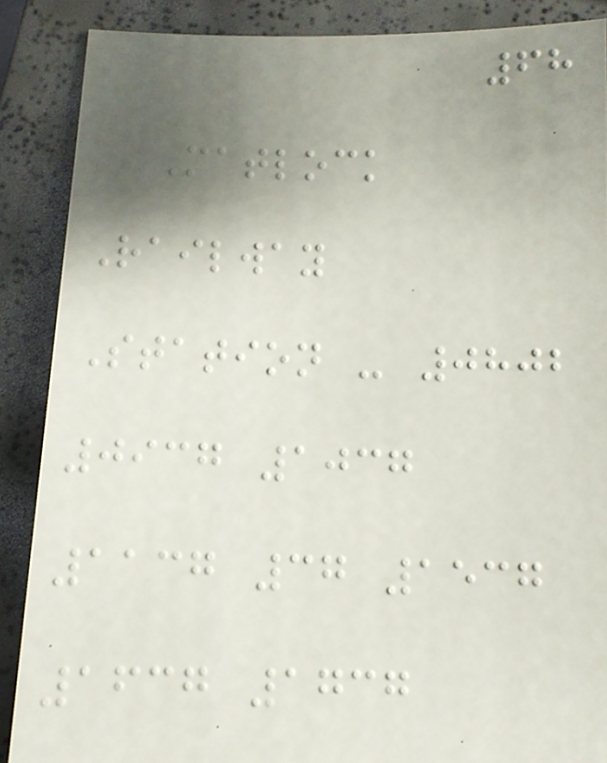68
Matlock
Railway
Station - 0802
0937 1037
1137 37 1537
1637 1737
